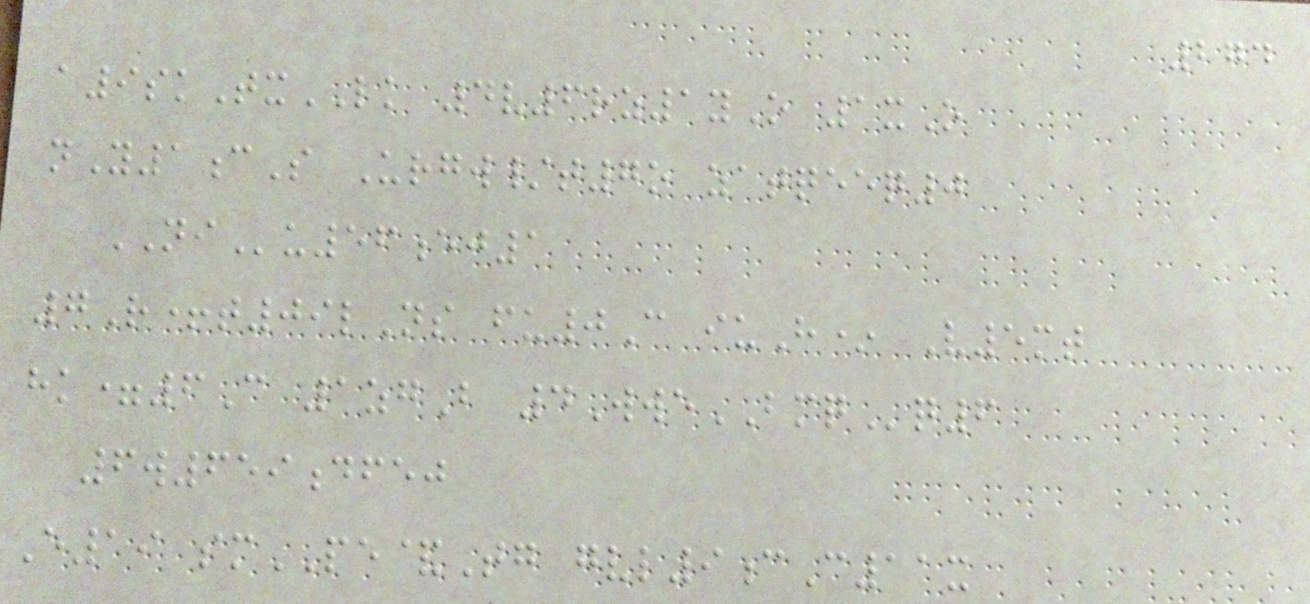274
a9skTxLK 4v6rz1yO 1xO
nY1cS Urgw/t7o zatqeeq0
NIu56ej1
7R+t09lNs fu0C iuH* V5mt
hk=6C 1zgB 4WweBMQq6
6w659dfej
E19 smPE&Tg gvl9cC11x
